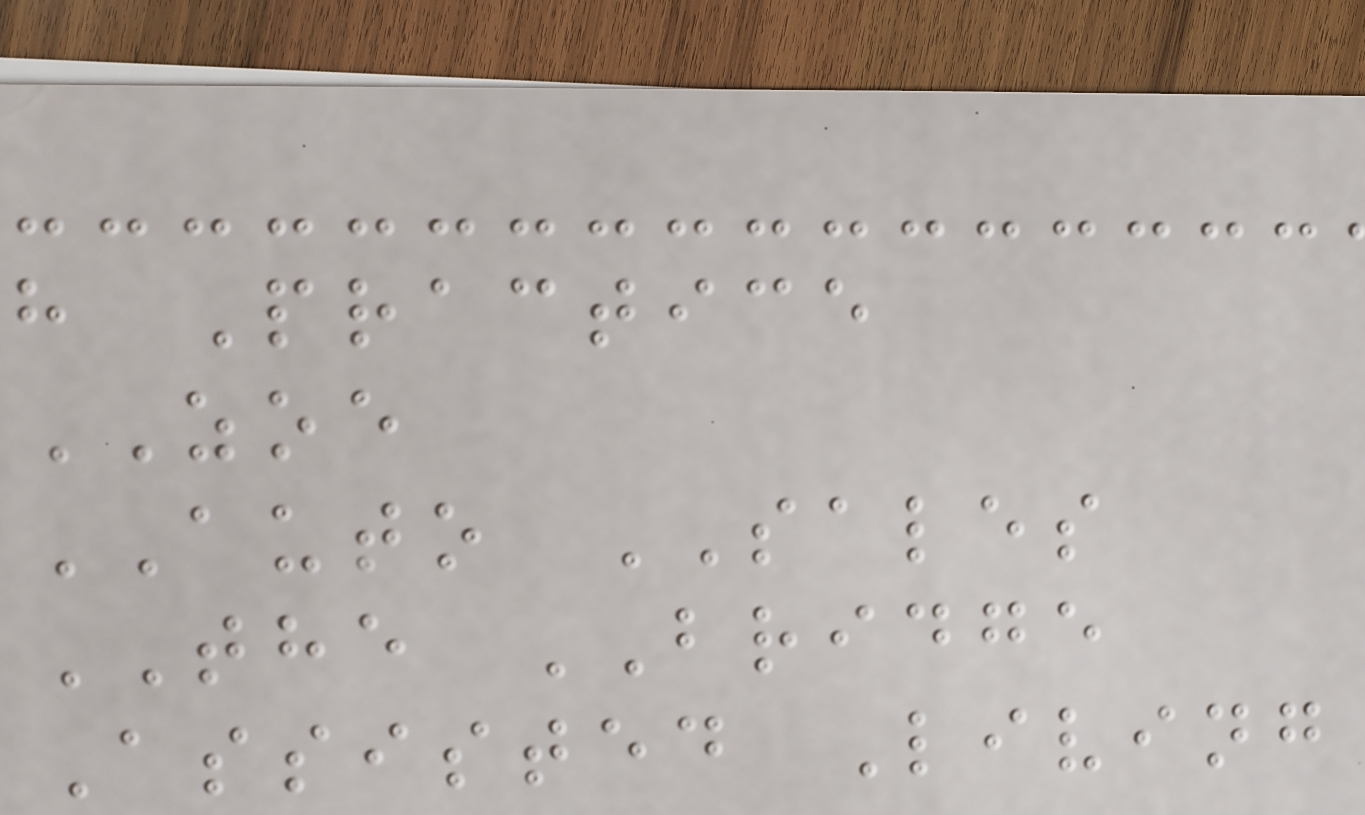h Practice
ZOE
AUTO SALES
THE BRIDGE
Assisted Living
